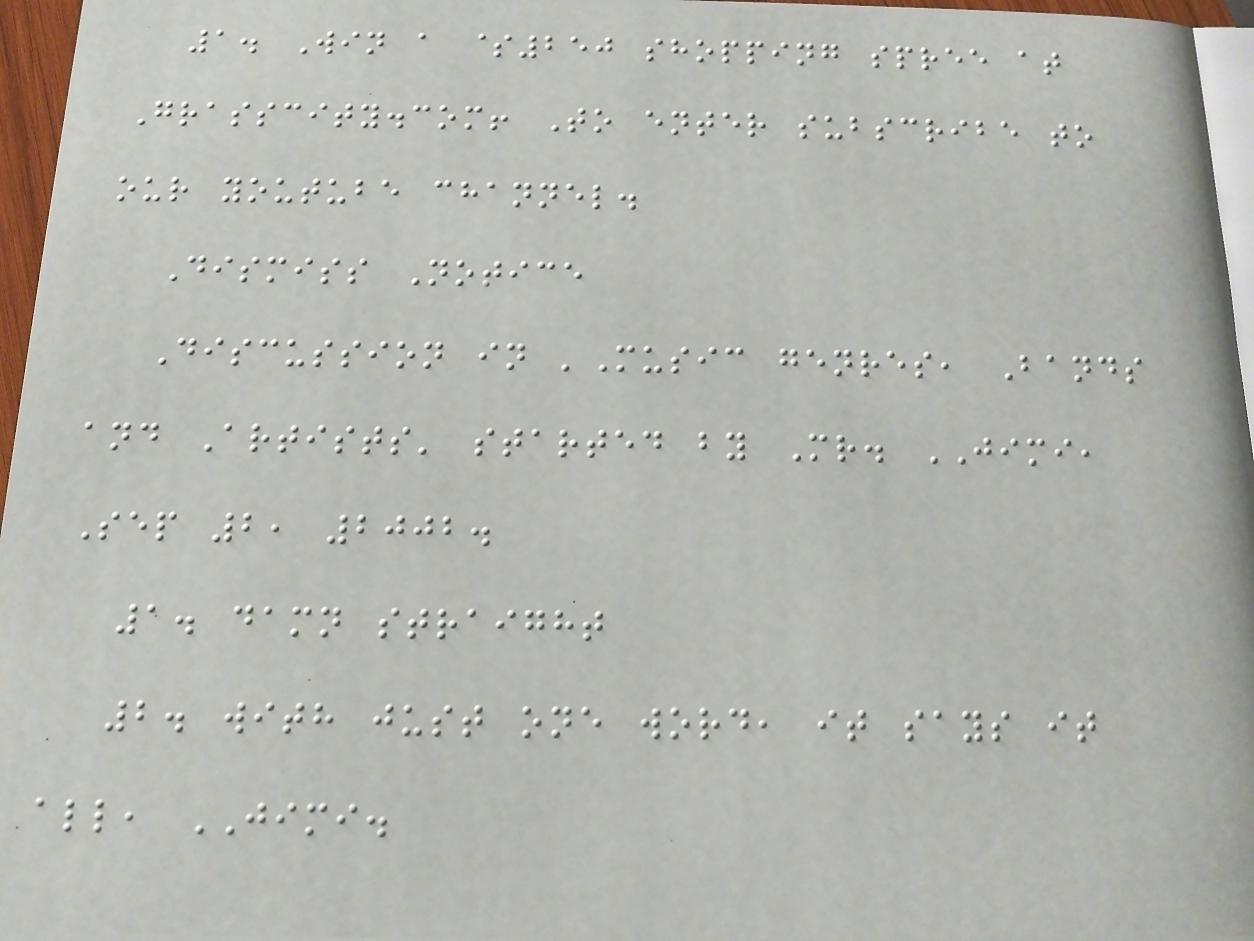1. Win a $250 shopping spree at
Grasscity.com! To enter subscribe to
our youtube channel.
Dismiss Notice
Discussion in 'Music genres, Bands
and Artists' started by Mr. JIMI,
Sep 2, 2002.
1. damn straight
2. with just one word, it says it
all, JIMI.
